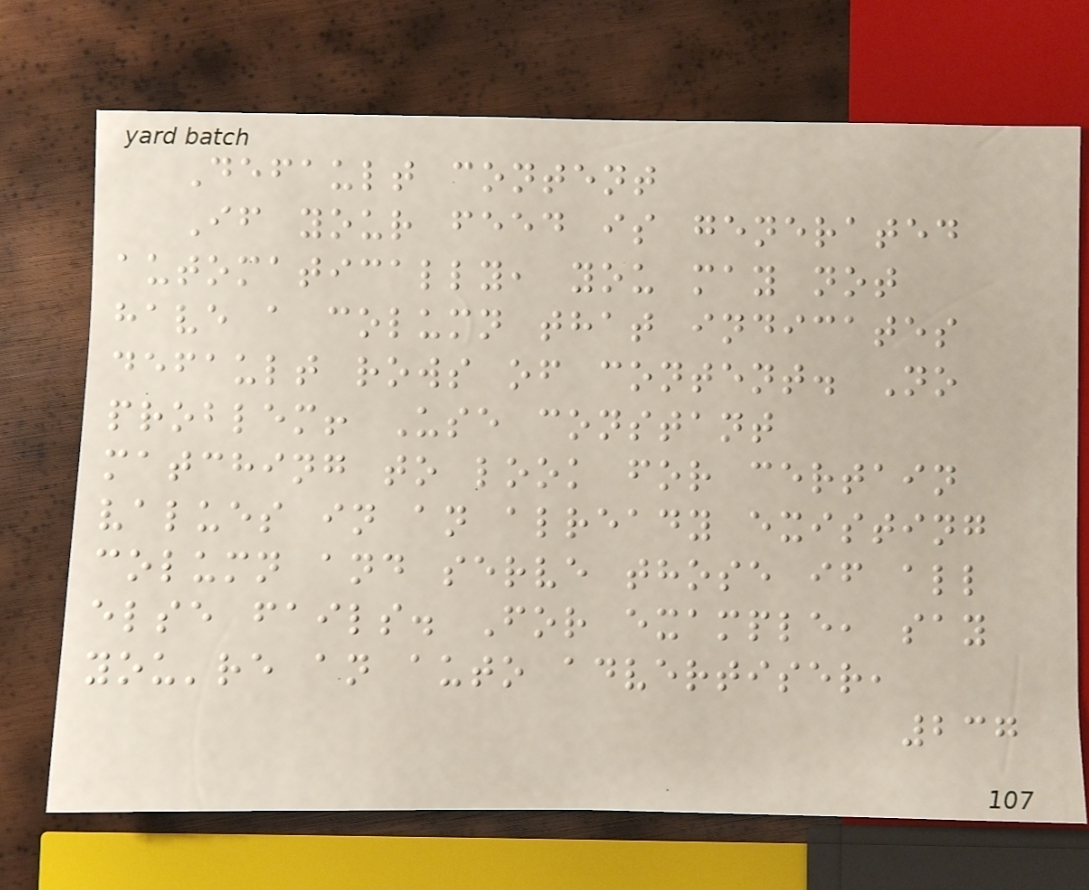Default content
If your feed is generated
automatically, you may not
have a column that indicates
default rows of content. No
problem! Use constant
matching to look for certain
values in an already existing
column and serve those if all
else fails. For example, say
you're an auto advertiser,
237
